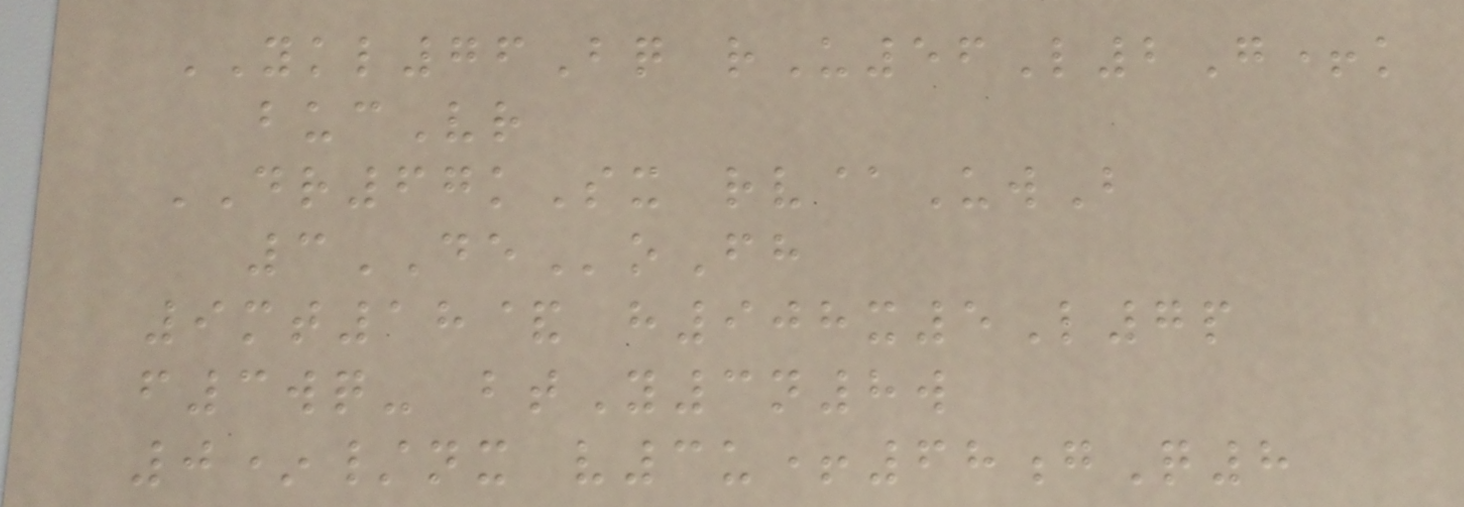YKL76Bq rU56L2G+k
bucVr
DR67kSx rv@UwB
3DEoFh
9mt18& h908x5L7p
f3wq- btY3n8w
0*/nx v3u+68gQ8
